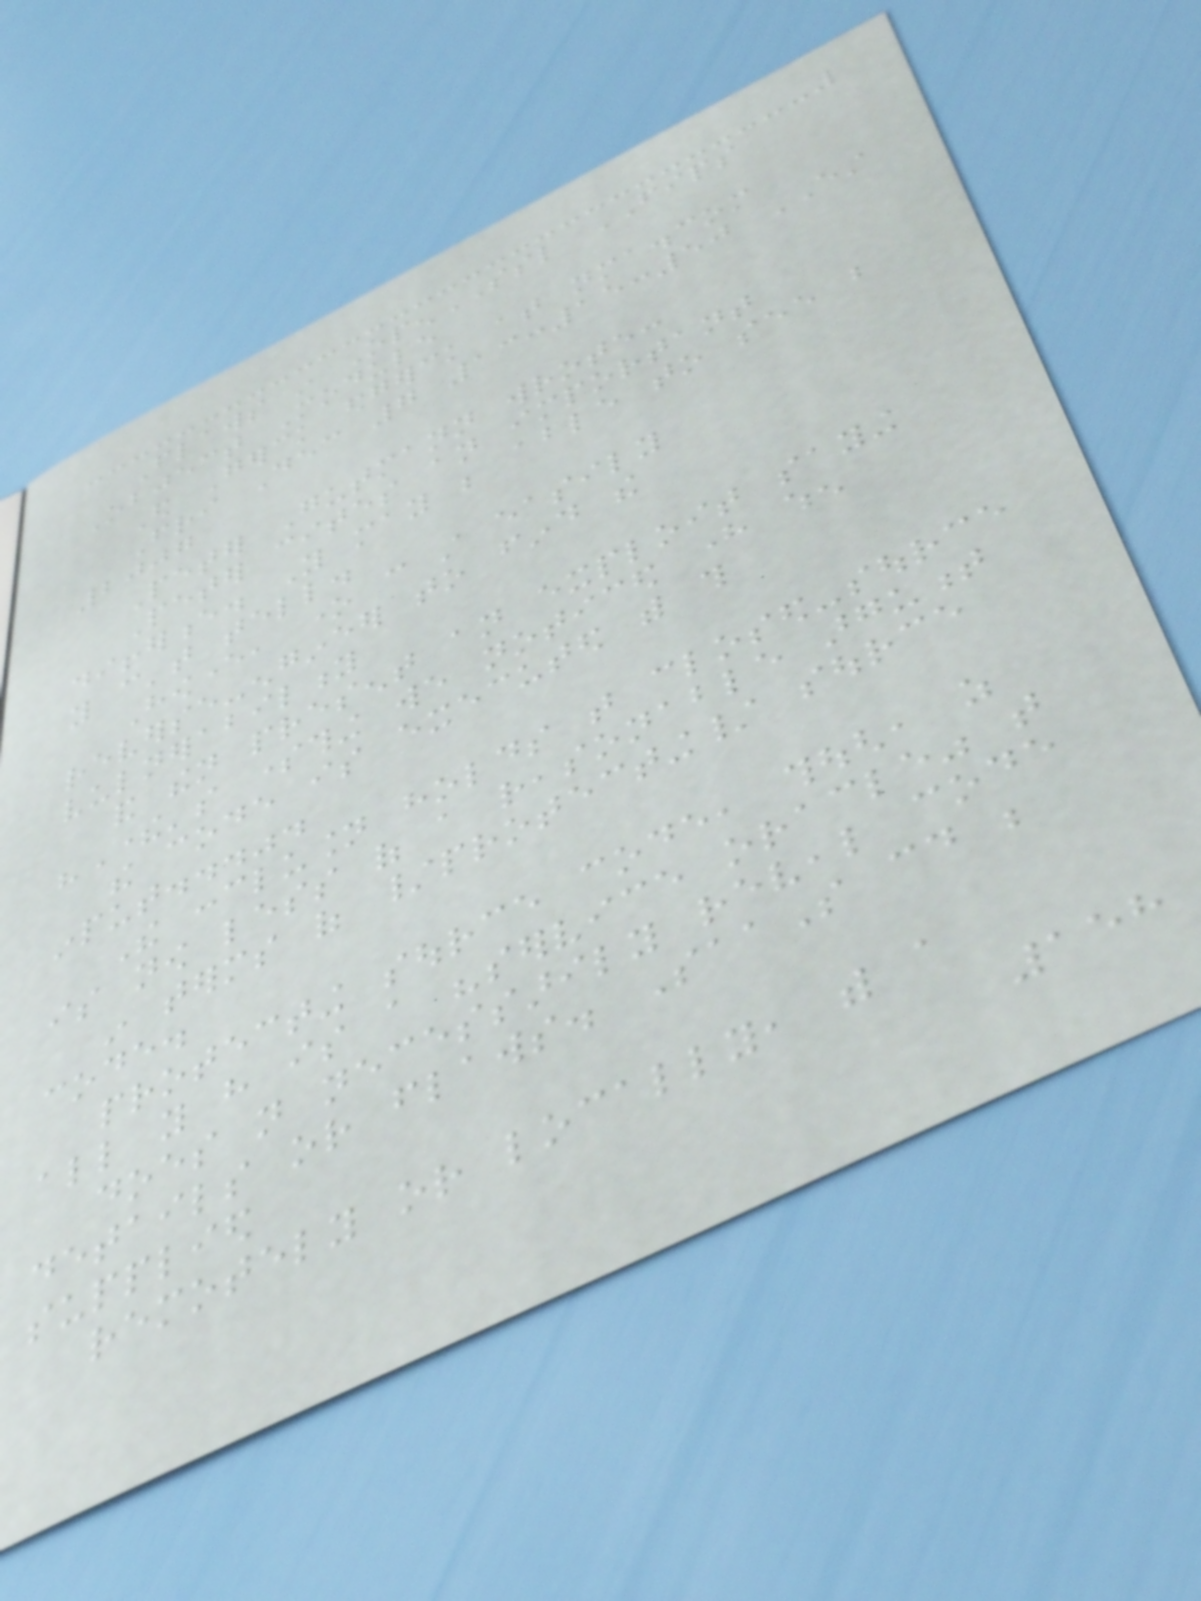Flaws in OpenSSL FIPS
Object Module
Ed Gerck edgerck at nma.com
Fri Dec 7 13:15:50 EST
2007
Peter Gutmann wrote:
Peter cites an important
difference. You may be able to see but
you can't tell.
However, one can still easily
reverse-engineer to find the
vulnerability
and then present an exploit saying
"There's something we noticed here when
the code is executed with this
input...".
The conclusion holds that closed-source
is now less of a reasonable argument
in terms of /protecting/ source
code.
protecting source code, though, as
all you have is a "service oracle" that
does not necessarily reveal code
details or flaws. SaaS could be
supplied
remotely or locally, with a
158
